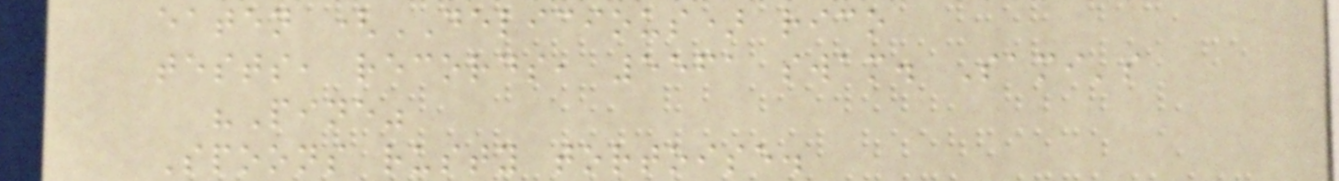eaten (DELICIOUS) rico
tests, records, 5561 swam. Sami's
"Pine"
Spoons rusty tortoise.
